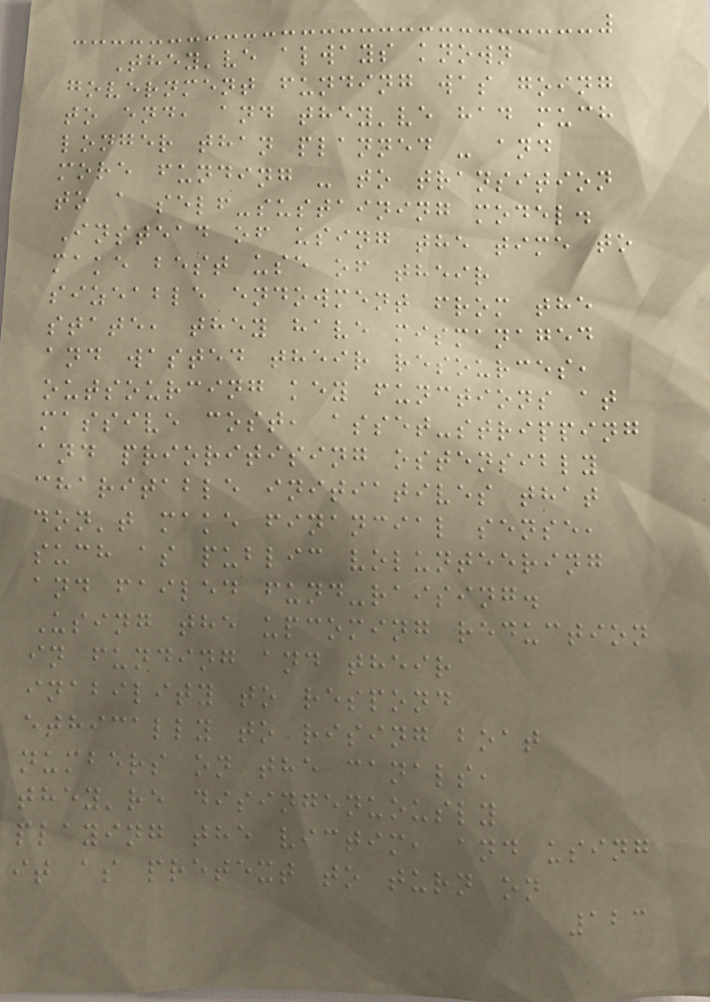They've always known
government funding was going
to end, and they've had much
longer than planned - and
more funding - to transition
to a self-sustaining model.
Instead of using the time to
make best use of their
sizeable endowment from the
state, they have mismanaged
and wasted their resources,
outsourcing key functions at
massive cost, asset-stripping
and prioritising ostensibly
charitable initiatives that
don't make financial sense,
such as public volunteering
and failed fund-raising.
Using the upcoming reduction
in funding and their
inability to respond
ethically to rising boat
numbers on the canals,
they're disingenuously
playing the victim, and using
it as pretext to turn on
123
